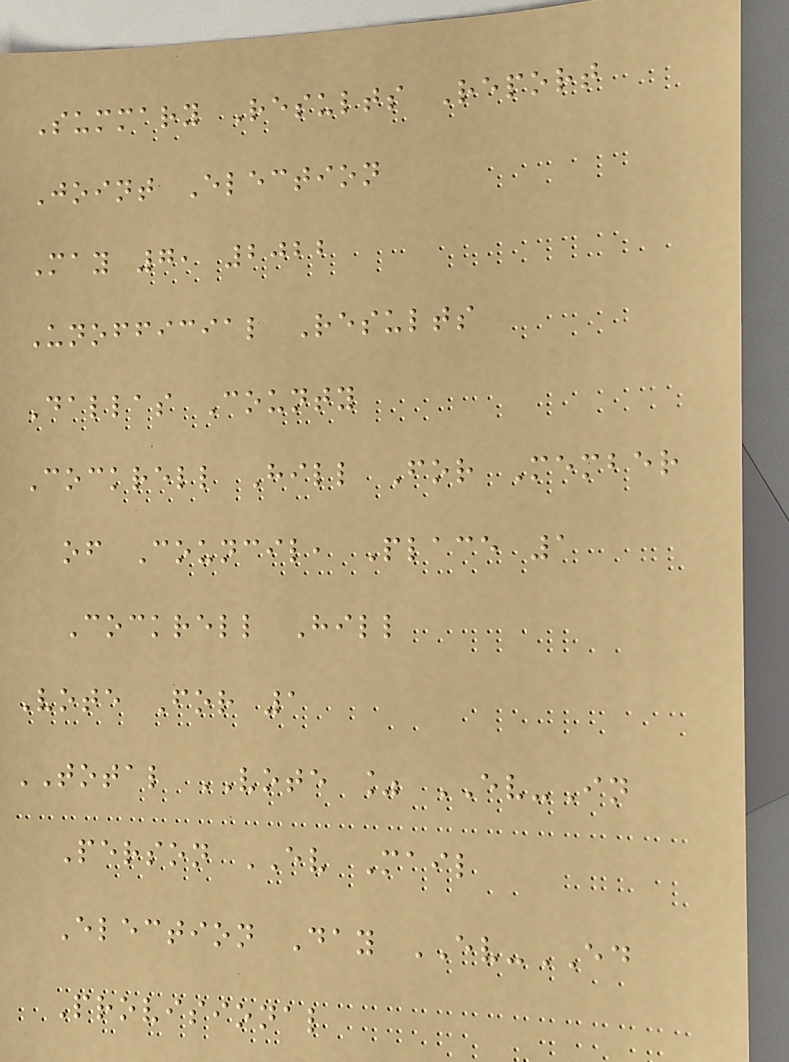Summary Results Report
Joint Election
May 7, 2022
Unofficial Results
Dallas County
Cockrell Hill For Member
of Council, Place 1
Cockrell Hill
Vote For 1
TOTAL VOTE % EV-In
Person EV Mail
Election Day EV-ED
Provisional
